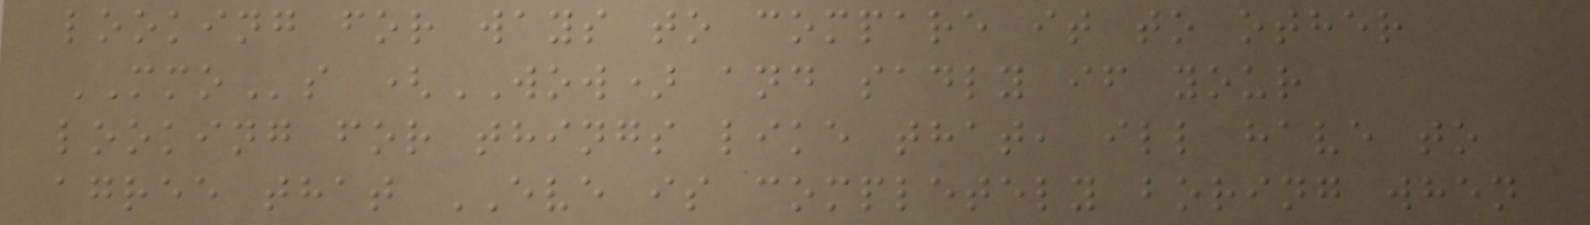looking for ways to compare it to other
MMOs (WOW) and sadly if your
looking for things like that, ill have to
agree that EVE is completely boring when
